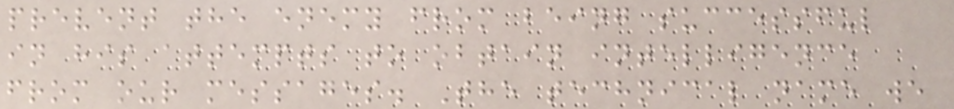prevent the enemy from being successful
in his attempts to obtain intelligence
from our messages. The technical name we
